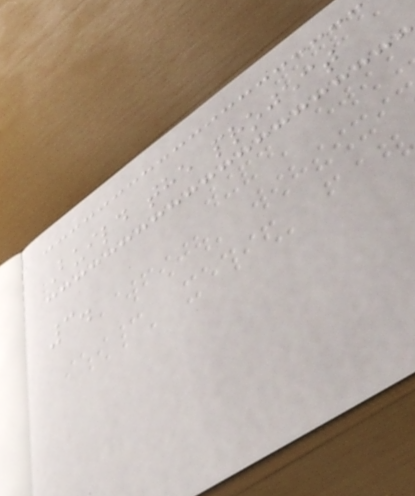Build the project
3.
